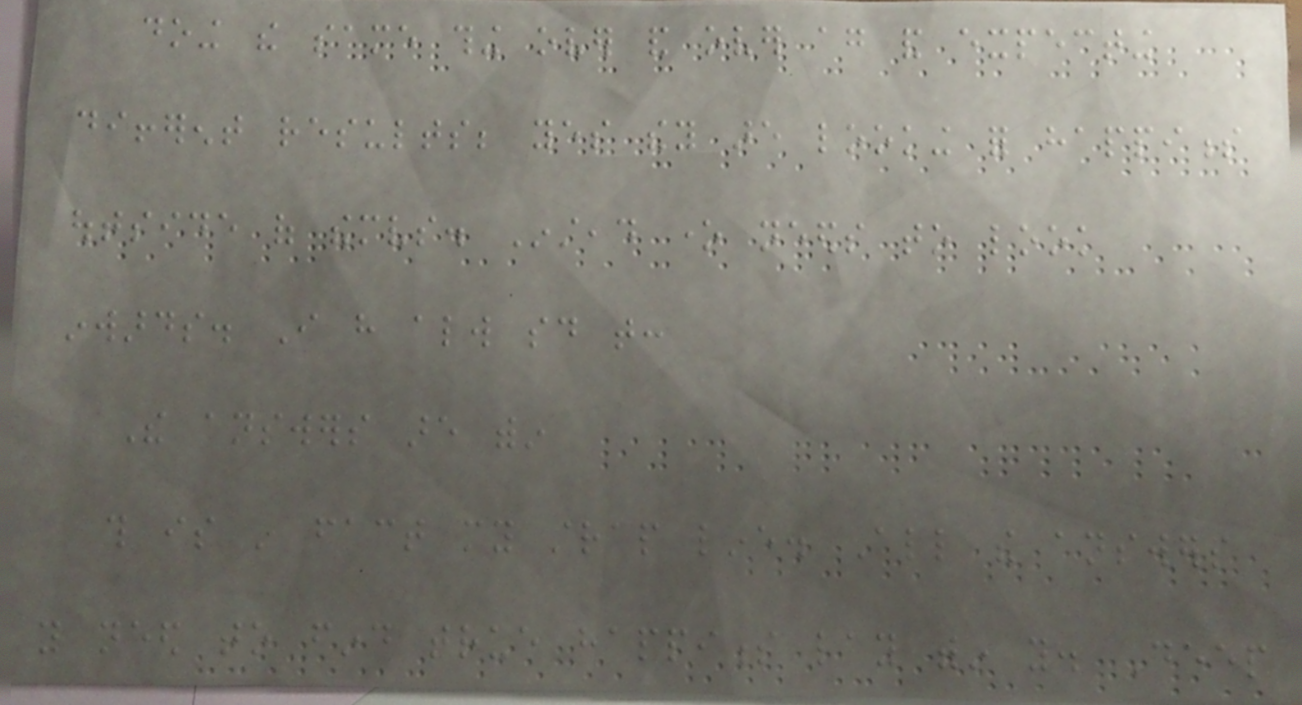doing the same thing over and over again and expecting
different results; yes they are looking for happiness
outside of themselves. Instead one needs to look
inwards. I have always said that:
The answers are within
this is in fact my strap line. All the answers
you need to find true happiness lay within you. Deep
